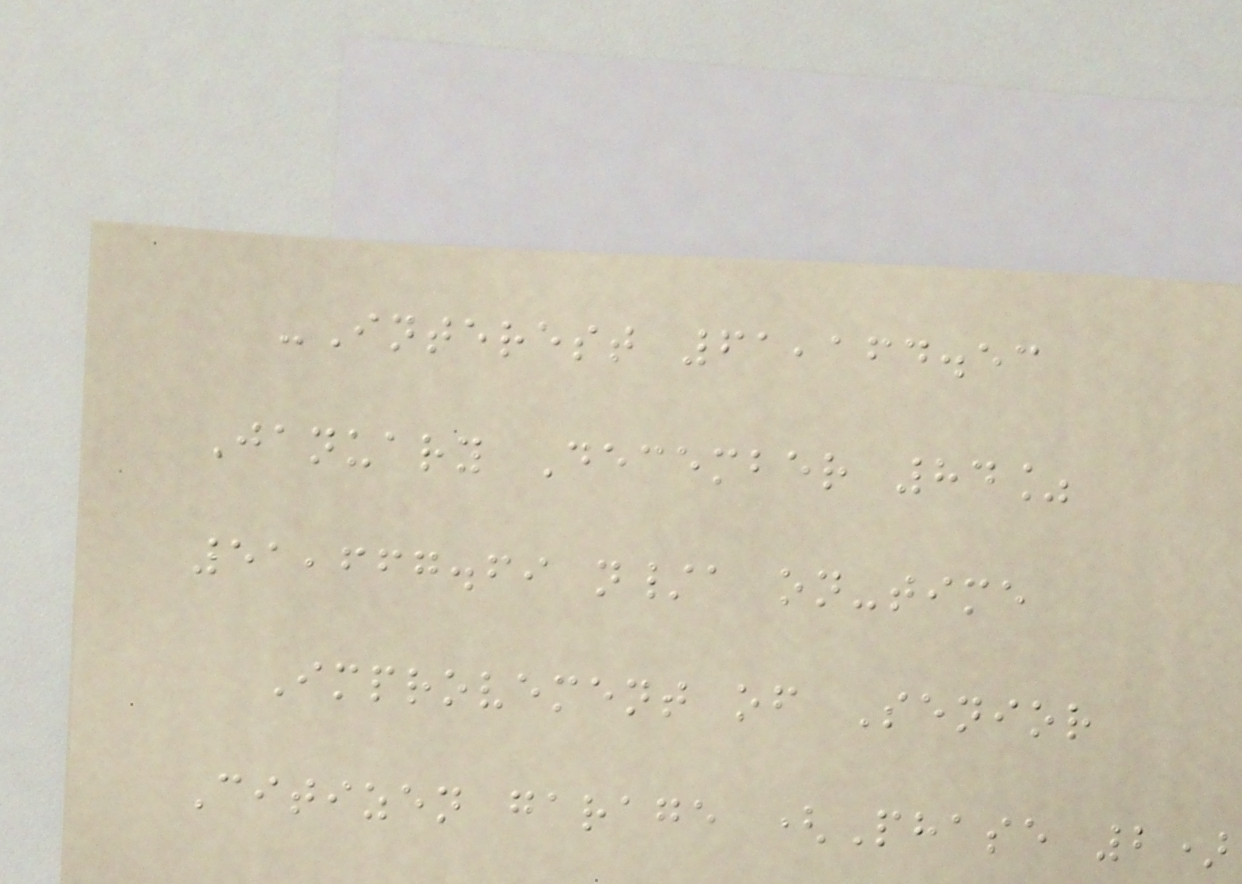-Interest 61,164.53
January December 84%
51,667.69 n/a on-time
Improvement of Senior
Citizen garage (Phase 2)
